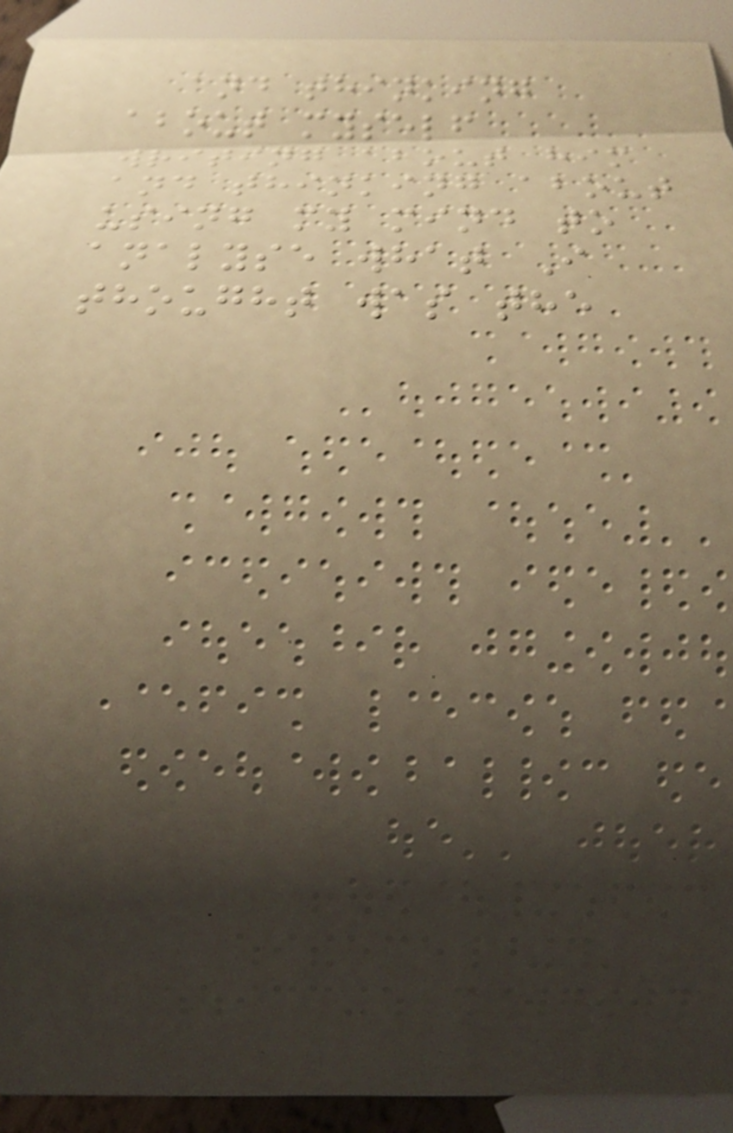and thinking
about myself
writing about him
and thinking about
using my mind to
analyse what I
thought was the
